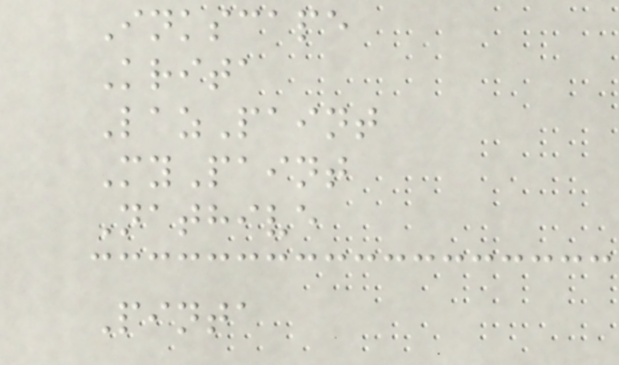Inkscape
Krita
LazPaint
MyPaint
Nathive
Pinta
